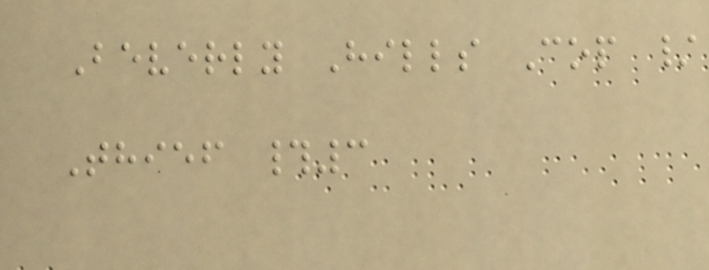Beverly Hills Cop /
Thief #3
